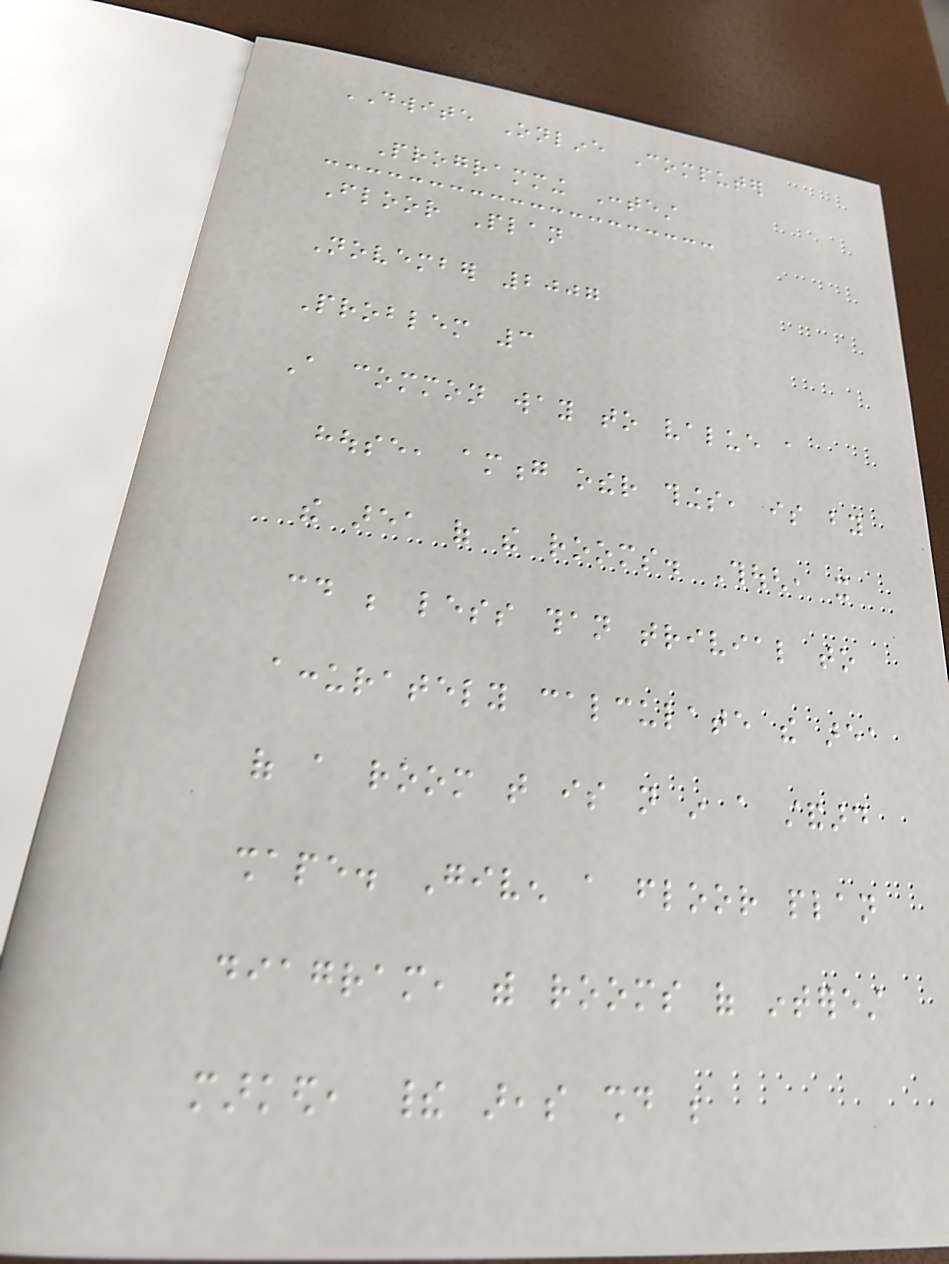DWITE Online Computer
Programming Contest
Floor Plan
November 2007
Problem 3
A common way to value a
house, among other things, is by
the area of the rooms. Though, it
could be less than trivial to
accurately calculate the area
of a room that is not in a standard
shape. Given a floor plan
diagram, with rooms of interest
marked, their areas should be
